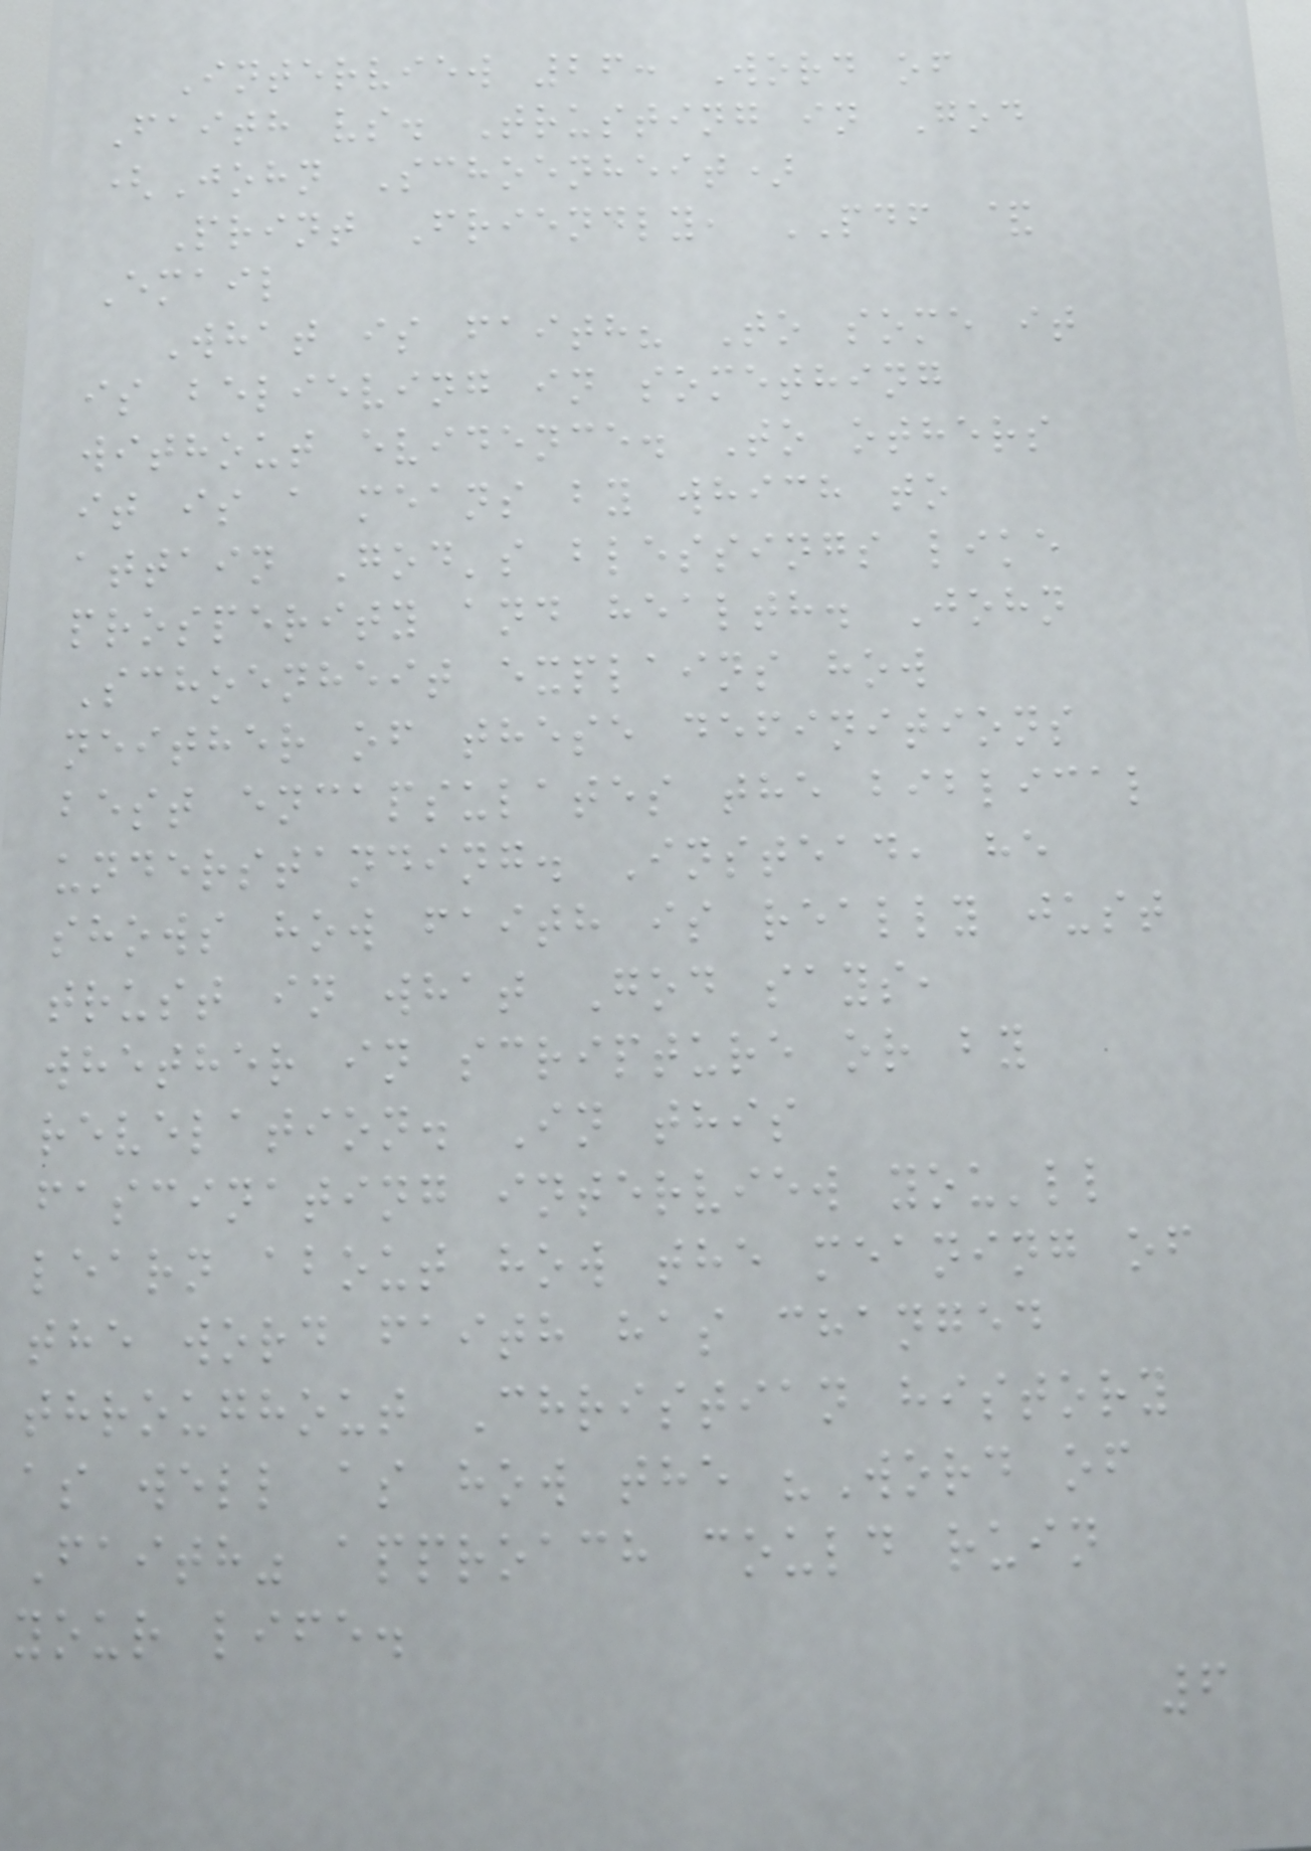Interview 26: Word of
Faith vs. Trusting in God
(John Schoenheit)
Print Friendly, PDF &
Email
What is faith? To some it
is believing in something
without evidence. To others
it is a means by which to
attain God's blessings like
prosperity and health. John
Schoenheit explains how
neither of these definitions
best encapsulates the biblical
understanding. Instead, he
shows how faith is really just
trust in what God says,
whether in scripture or by
revelation. In this
fascinating interview you'll
learn about how the meaning of
the word faith has changed
throughout Christian history
as well as how the "Word of
Faith" approach could ruin
your life.
6
